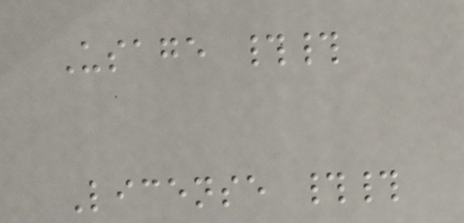Usage ##
License ##
